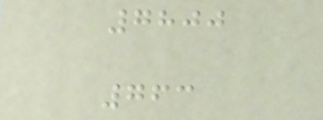7800
763
